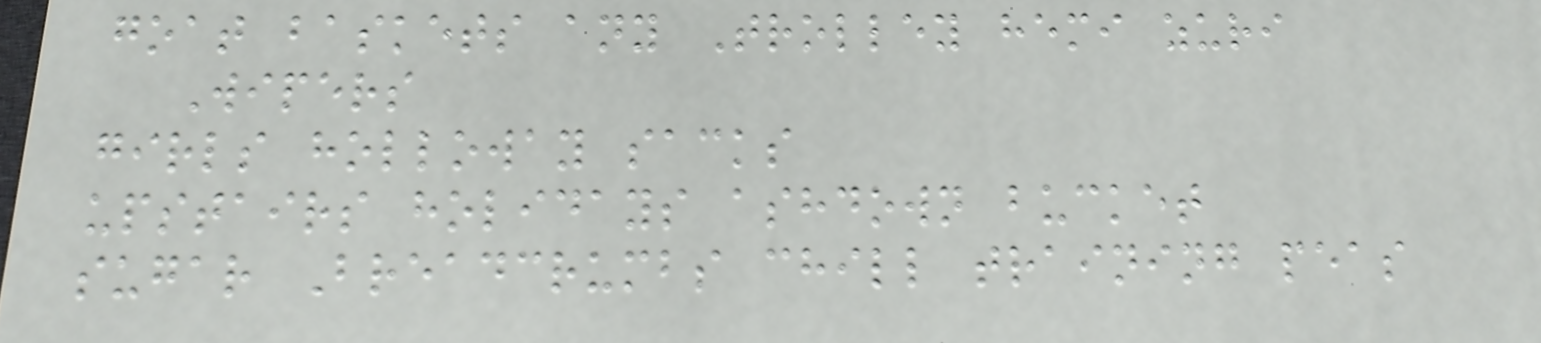goat baskets any Trolley hemi zuri
Wipers
girls holloway sacks
upstairs holidays ashdown bucket
sugar Breadcrumbs chill training peas
